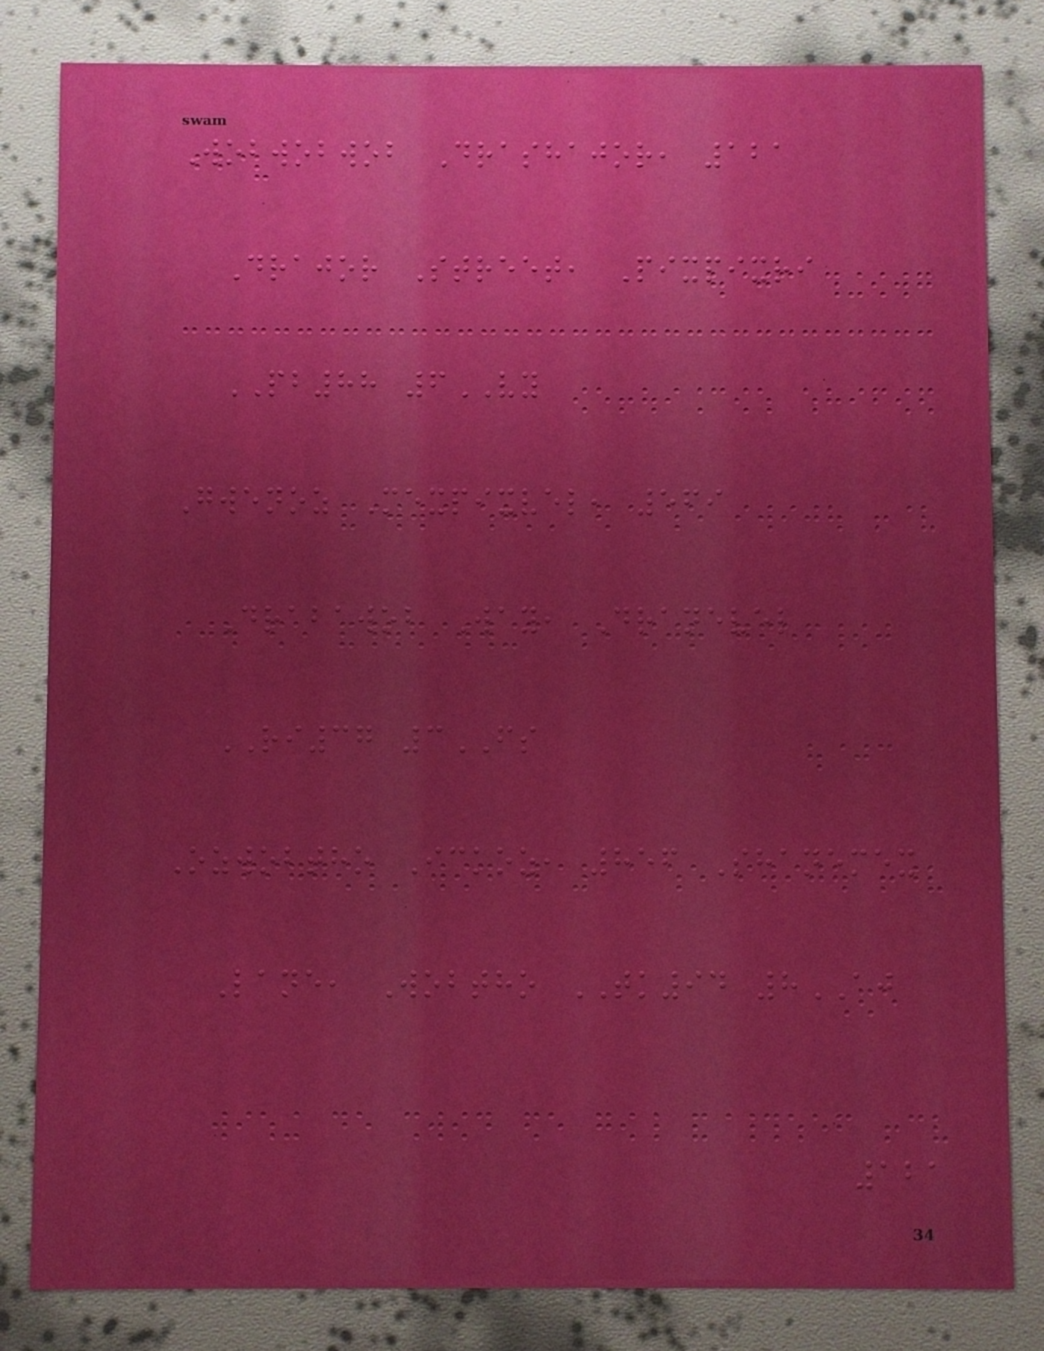Wobwobwob Drashajor, 121
Drajor Street, Pixpixri
PB88 6VY
Gwenoz Mexpixvel, 569
Drabawob Way, Dranevel
RI37 3FS
Ozwobtho Ickoz, 856 Shanemex
Lane, Wobtho TK94 8AJ
121
